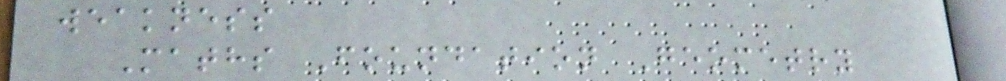weakness
Maths Foundation Geometry
